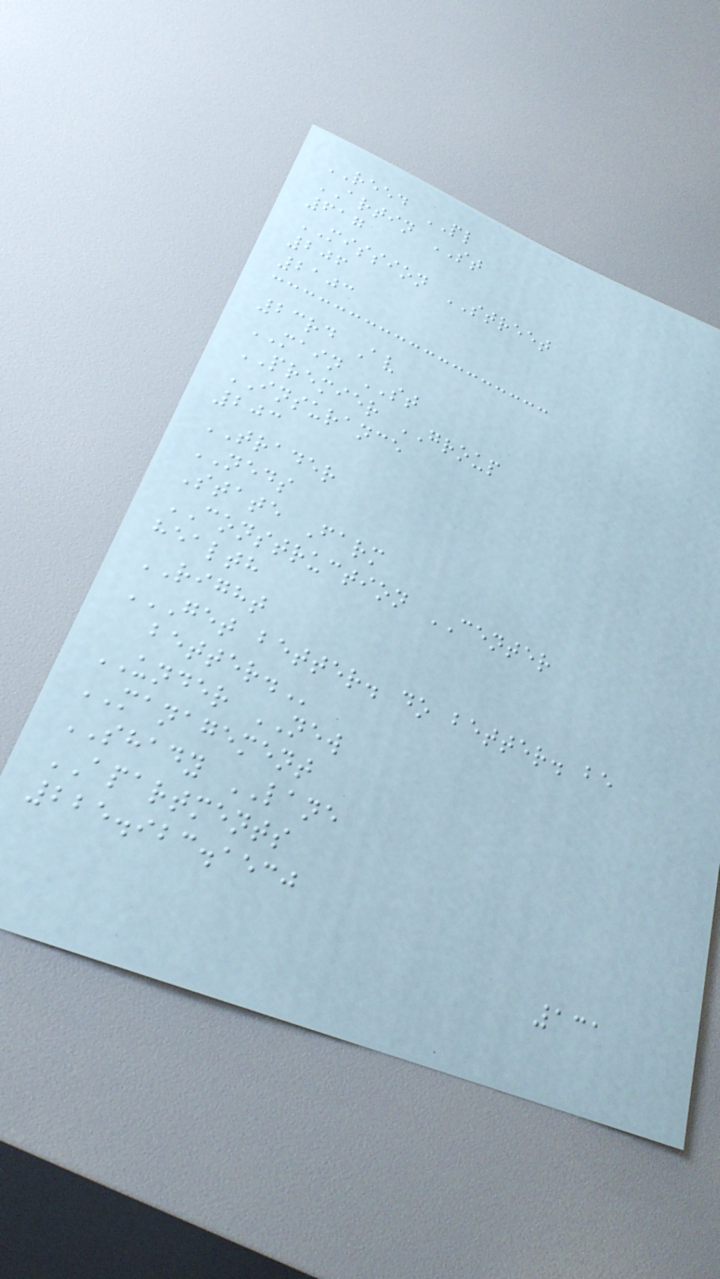REED PL
ARTIN ST
617
MISSION STREET
206
2103
23rd Av
MAIN ST
PREMIER GROUP
INSURANCE
203
TRADER
NEDS
State Farm
CONSTRUCTION CENTER
health
RIGHT
GET BETTER. DO BETTER. BE
BETTER.
UNDER NEW
MANAGEMENT
SHADY LANE
APARTMENTS
225.923.1530
131
